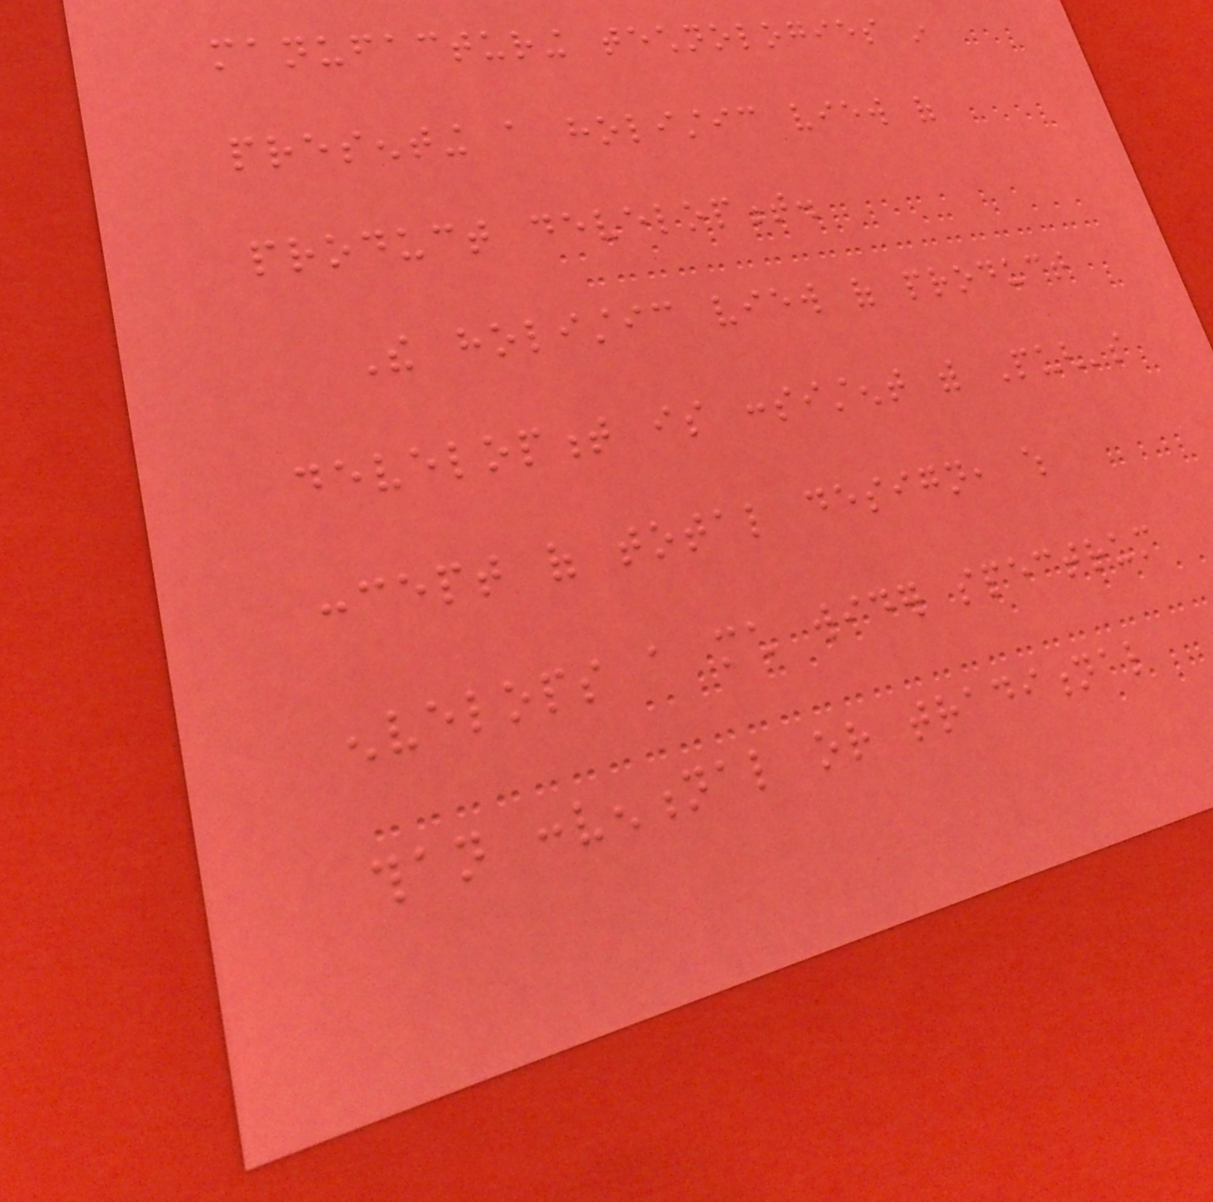manufacturing technologies in
presenting a holistic view of
product development.
The holistic view of product
development is consistent with Pugh's
concept of total design, which
envelops a much wider spectrum
than conventional or traditional
